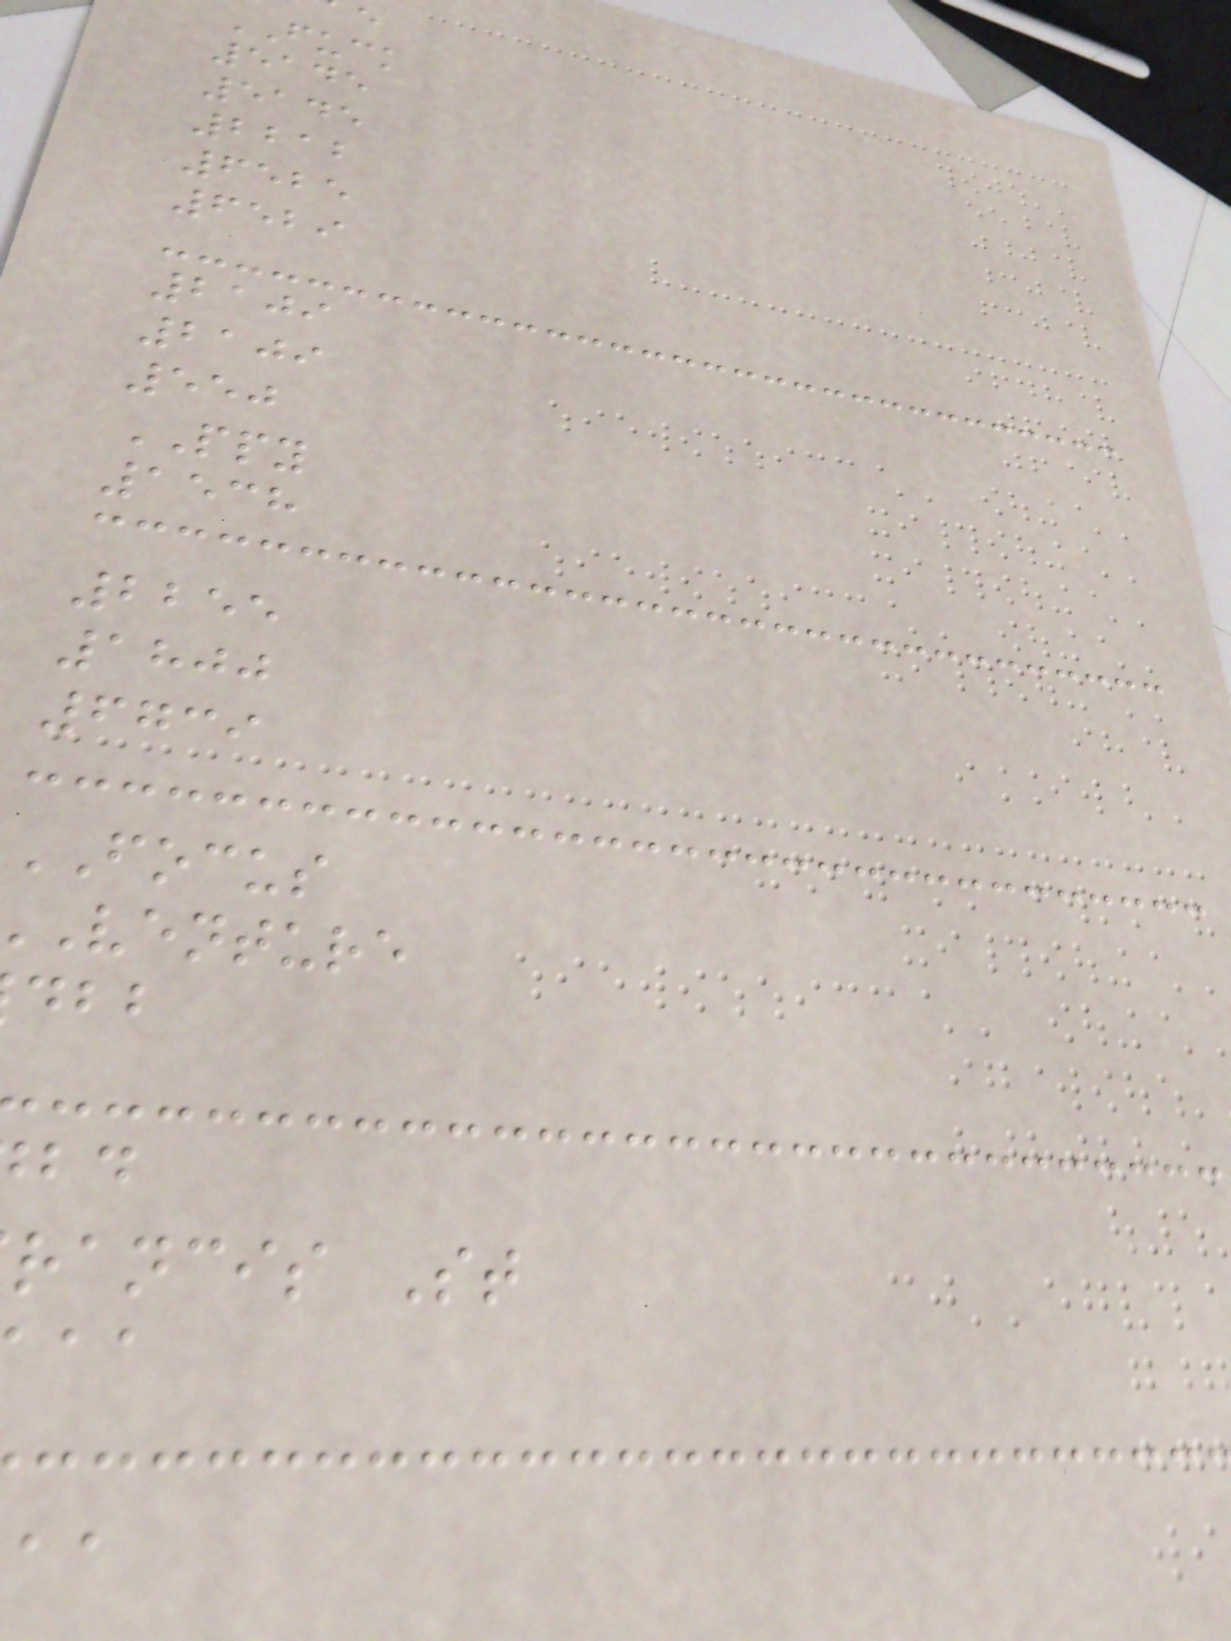FUCK
5145
5145
2212
6525
6529
2109
2109
550
PPY
1538
2255
1800
6739
FOCUS
venture
rancis St
